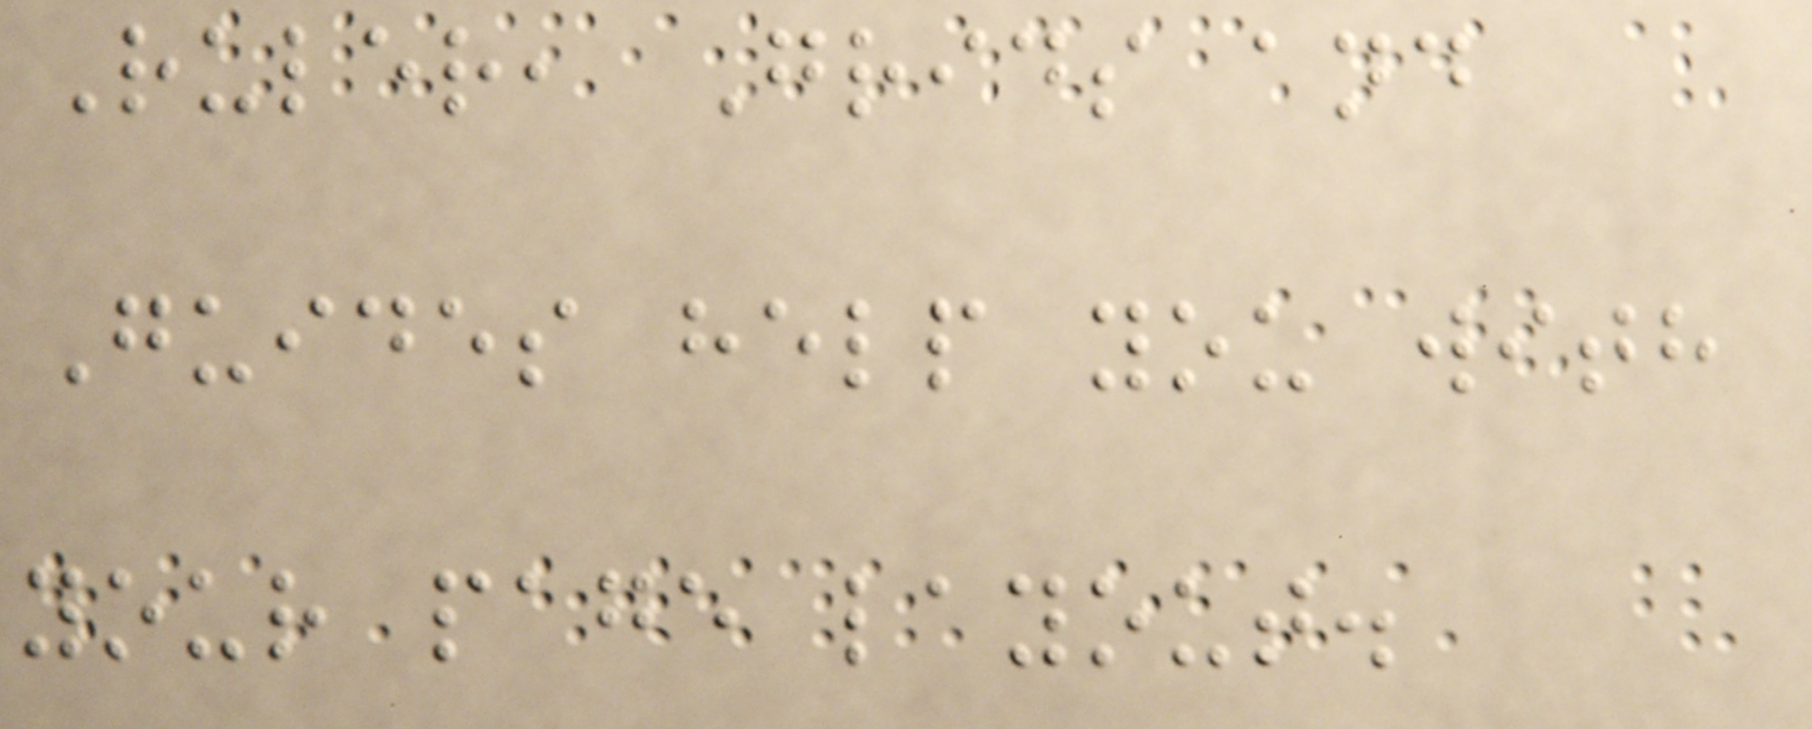Ruler, Grids and
Guides help you with
your page layout.
